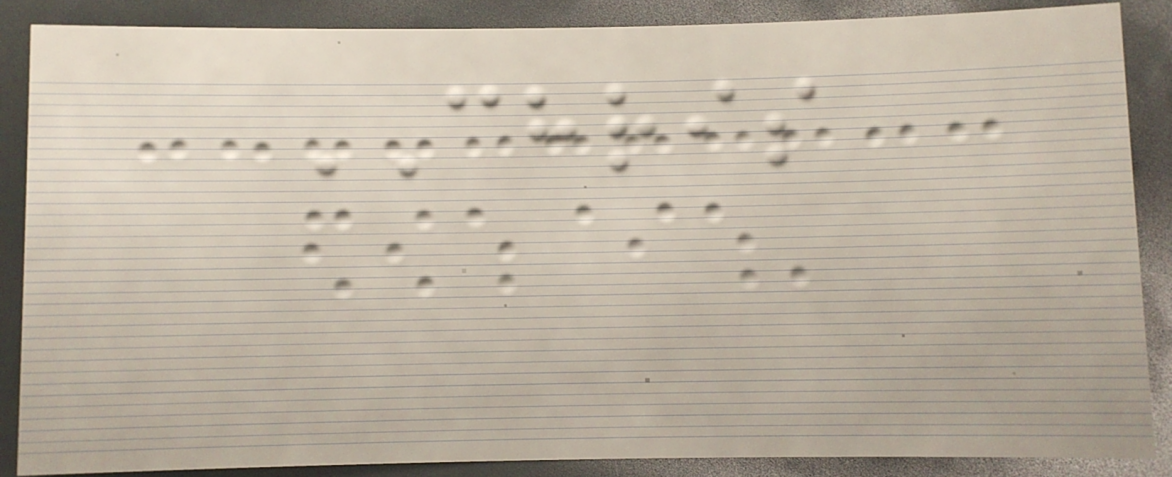CHRIS
